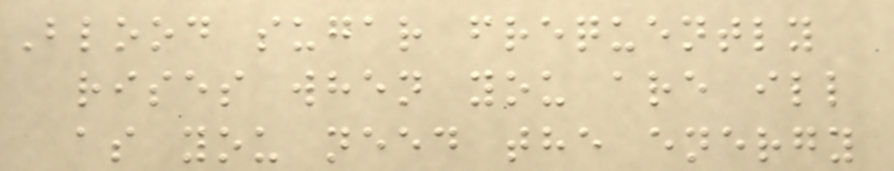Blood sugar frequently
rises when you are ill
as you need the energy
